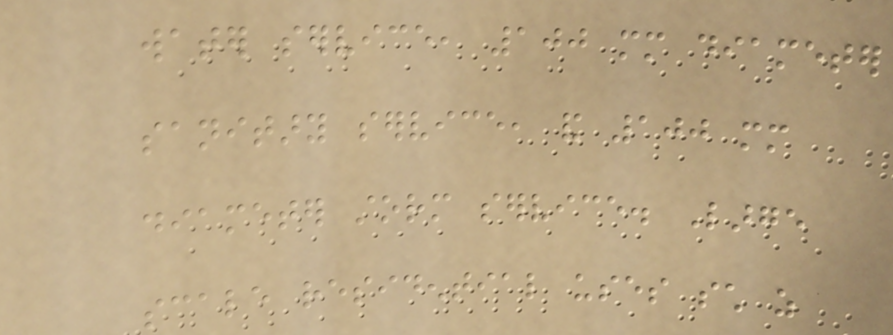water service, 100 mm diameter
sanitary service, and 100 mm
diameter storm service. Large
scale residential uses such as
